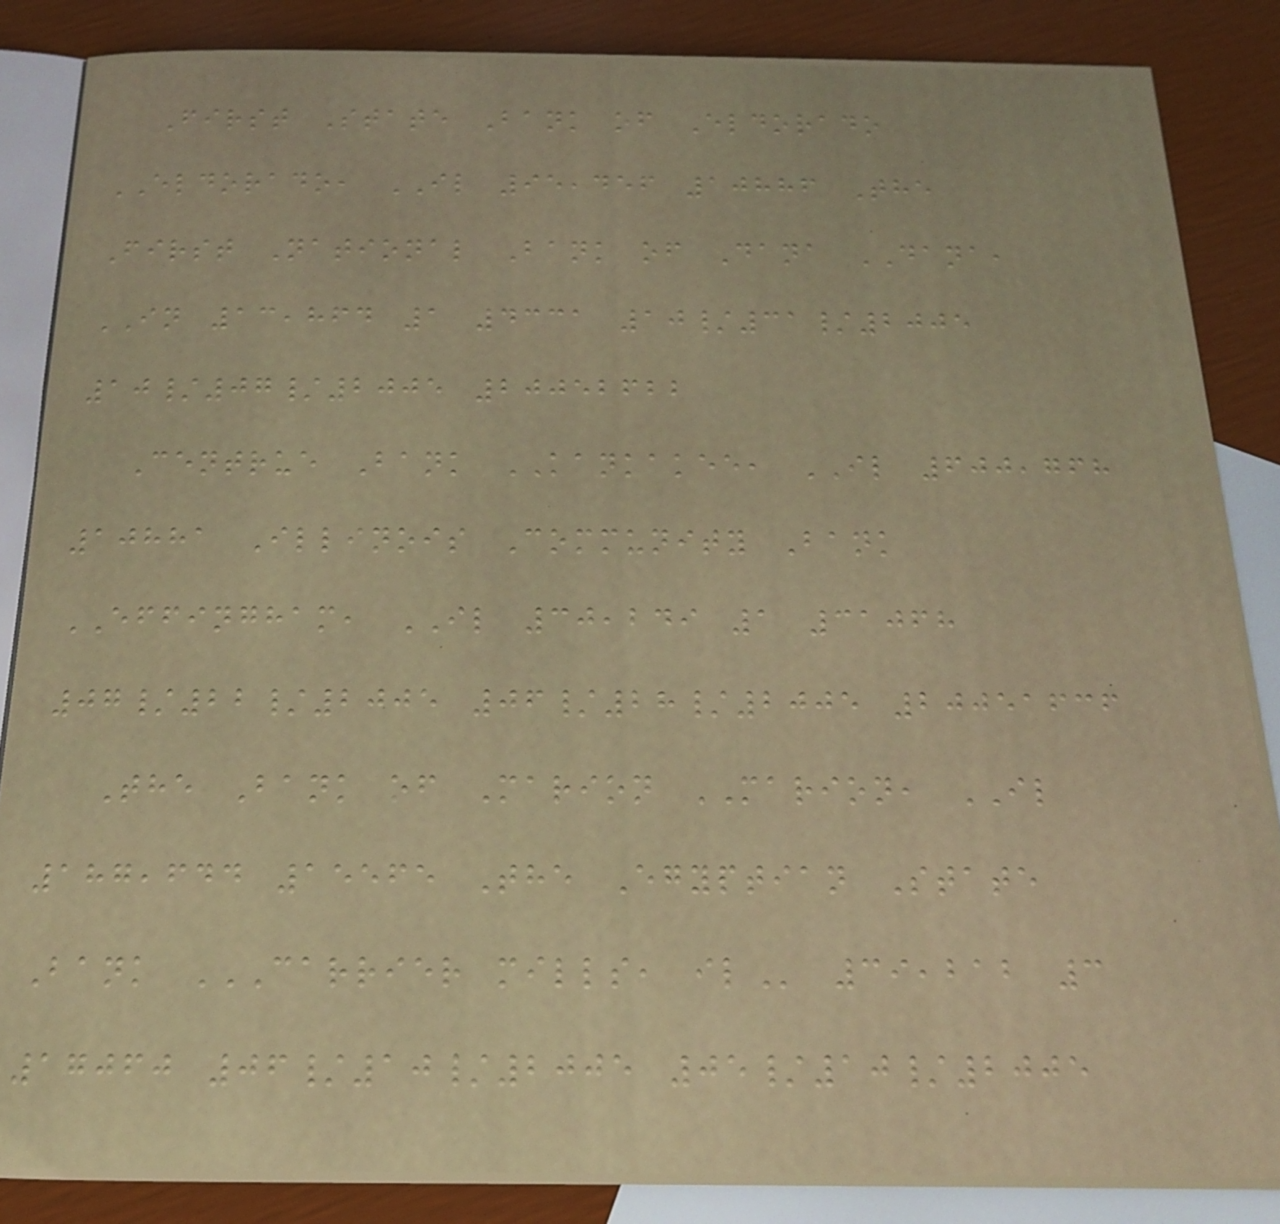First State Bank of Eldorado
ELDORADO, IL 95,456 10886 The
First National Bank of Dana DANA,
IN 13,864 1 4331 10/31/2005
10/07/2005 20052622
Centrue Bank KANKAKEE, IL 600,768
10881 Illinois Community Bank
EFFINGHAM, IL 30,249 1 31068
07/22/2005 06/28/2005 20051636
The Bank of Marion MARION, IL
187,644 15565 The Egyptian State
Bank CARRIER MILLS, IL 39,212 3
17060 06/10/2005 05/10/2005
